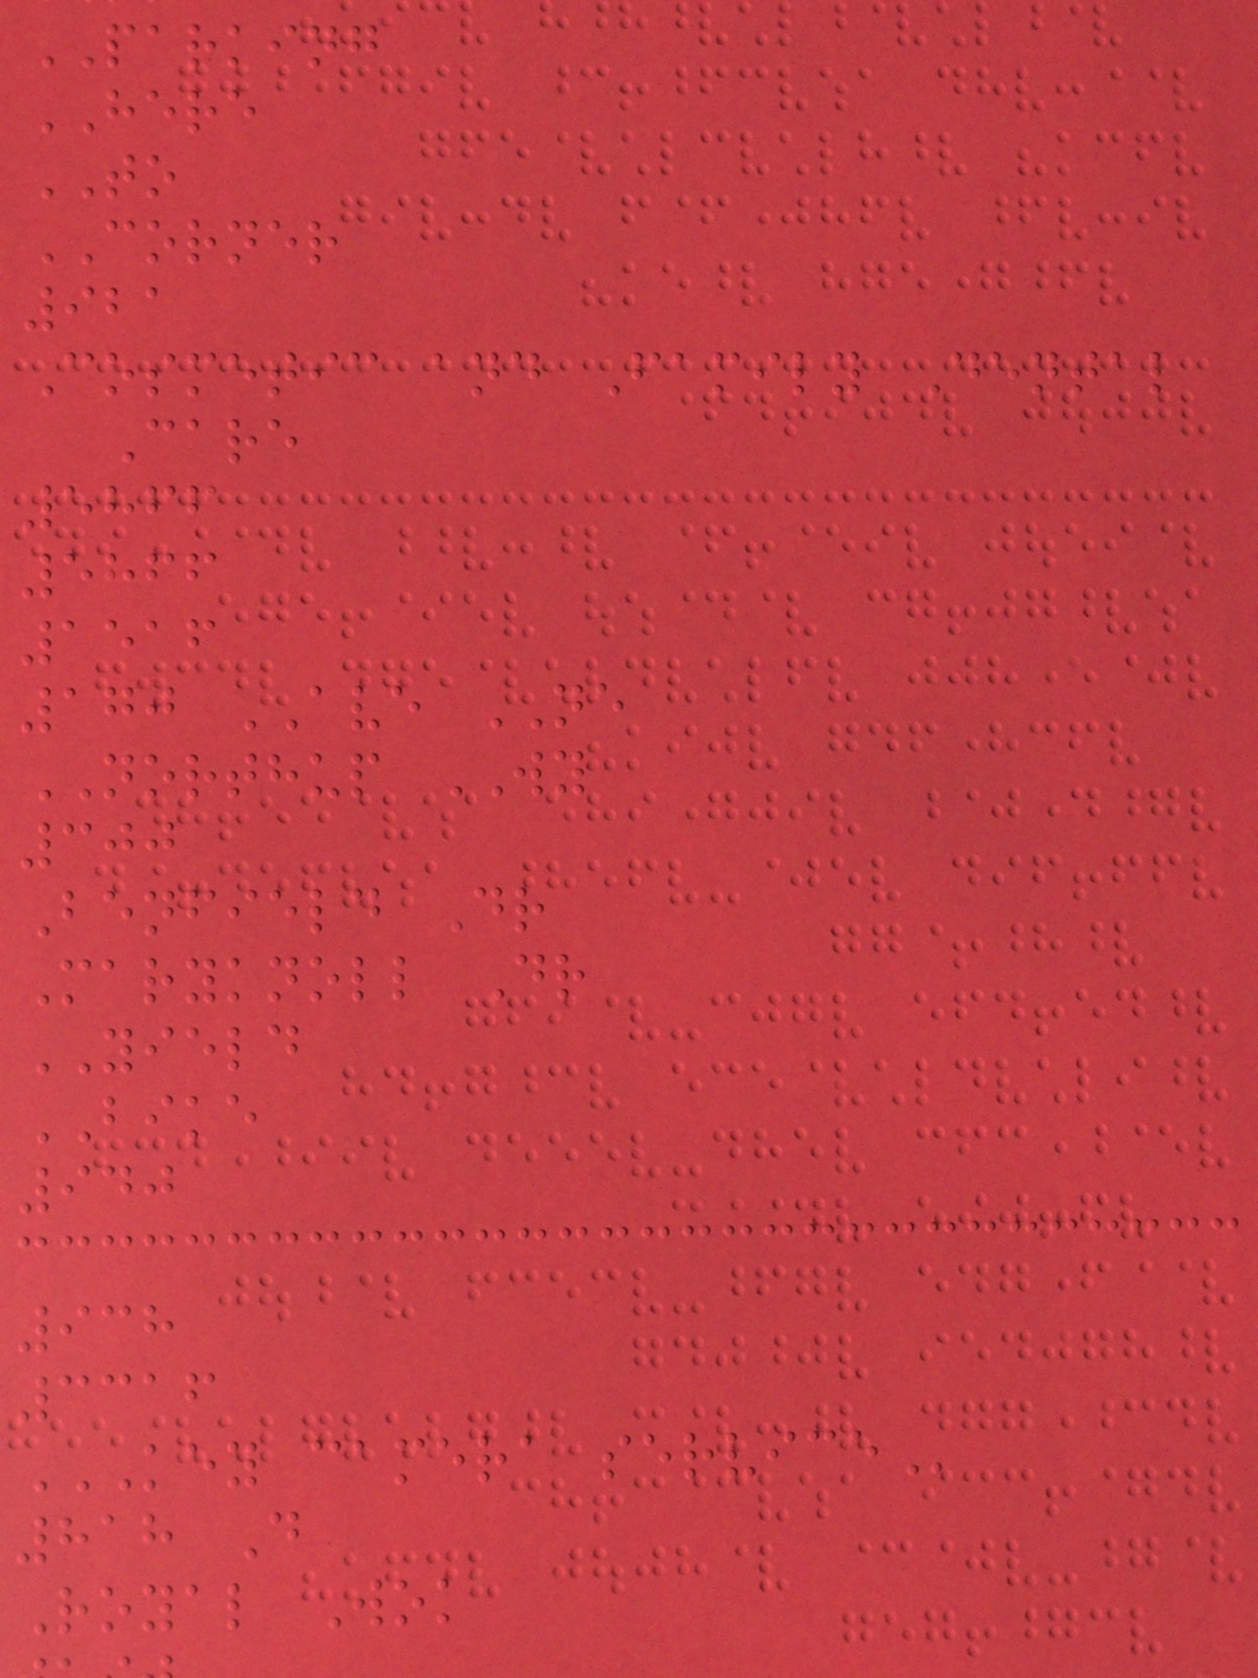PARKING
HERE
TO
CORNER
921
Cosmetic and Family Dental
Care
5866
5866
1516
170 AVE NE
NORTHUP WY
300
Benfield Dr
Maryknoll Dr
YIELD
BIKE
940
938
3316
KEY CAMERA SERVICE
818 D
Royal Wok
